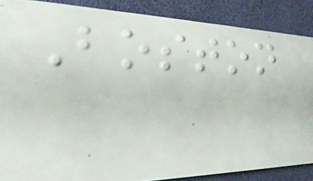Boston
